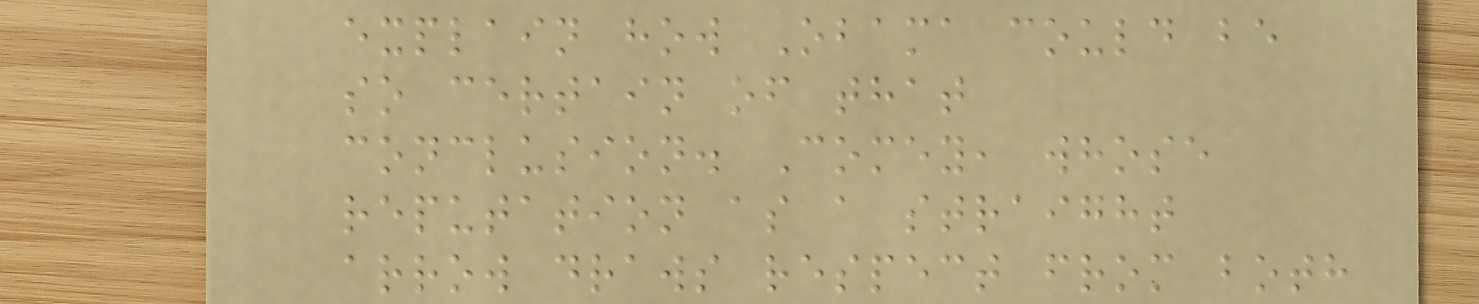explain how Obama could be
so certain of that
conclusion. Comey, whose
reputation as a straight
arrow draws respect from both
